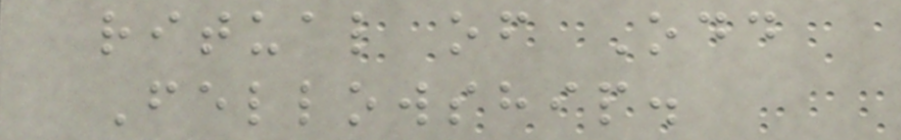ritual of Odd
Fellowship.
